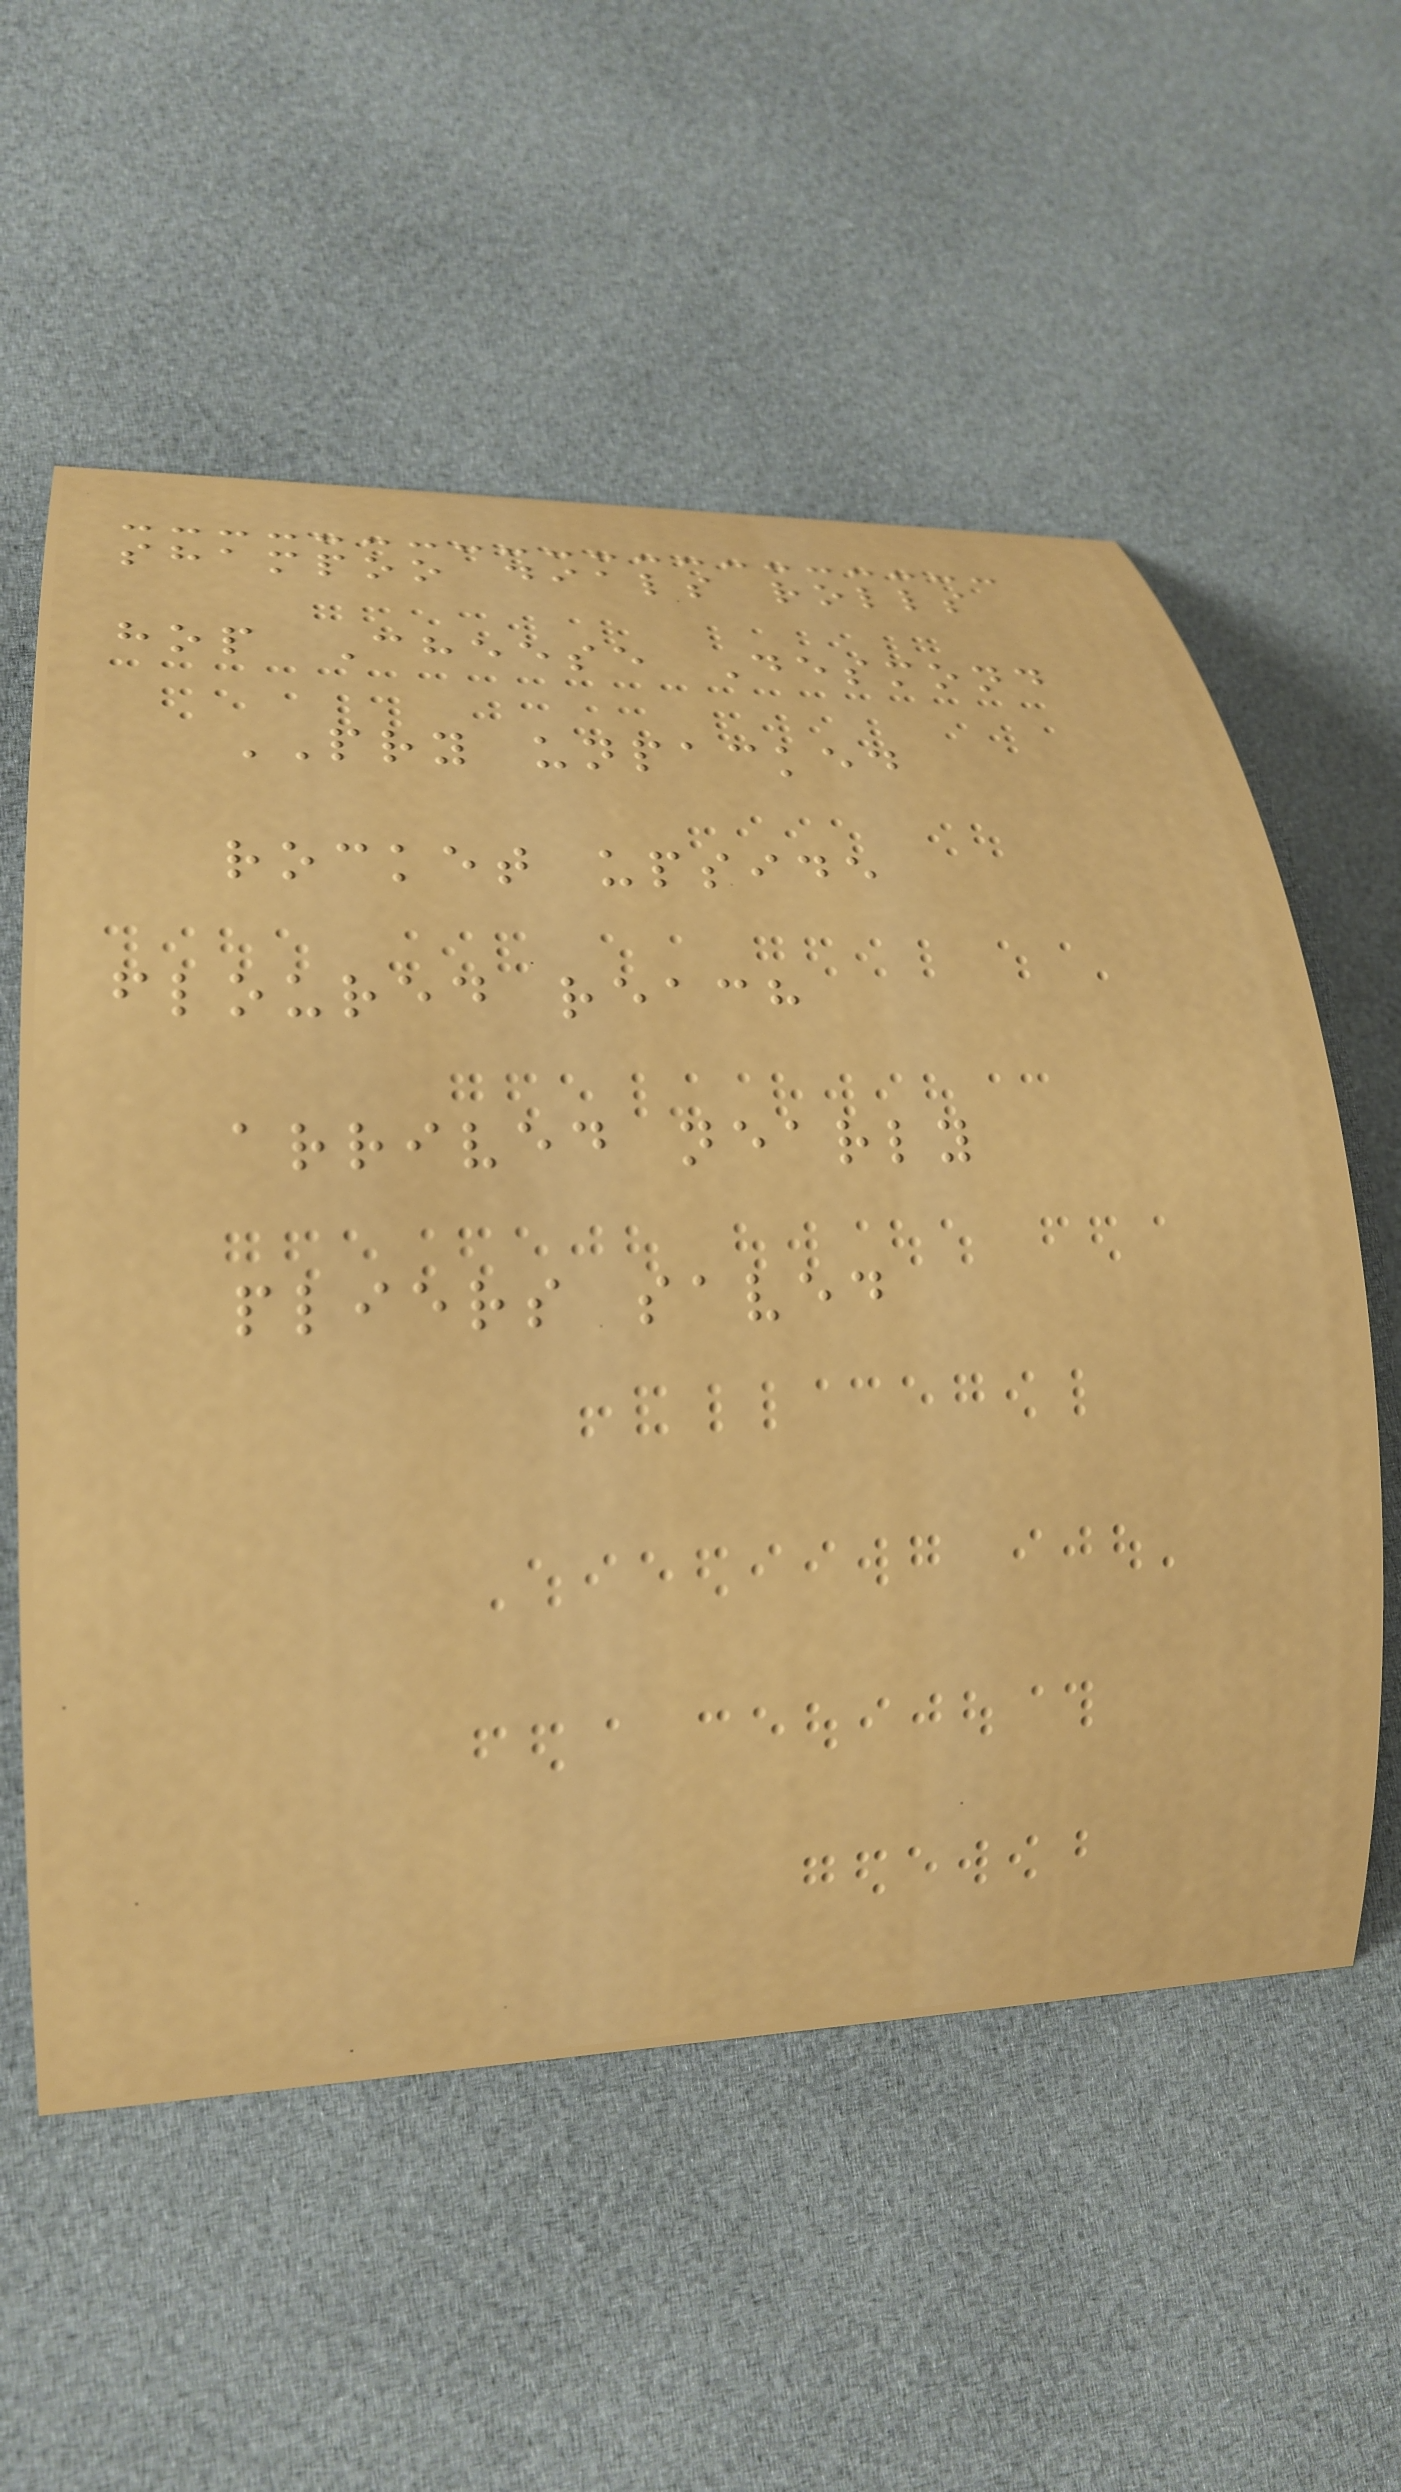shampoo dials rolls
hop Cheese Desmond
PRY unpacked
rocket upside
floured reach
arrived nearly
pliers saved
